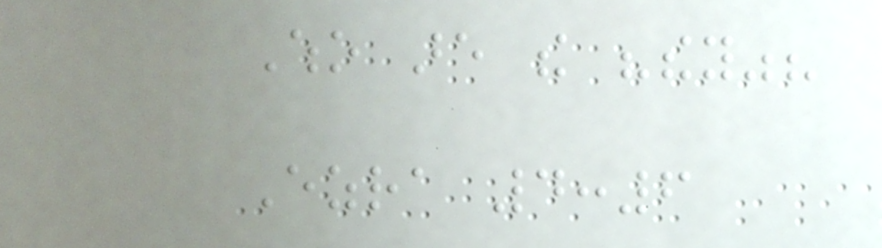Who are the "they"?
Ezra 4:6
